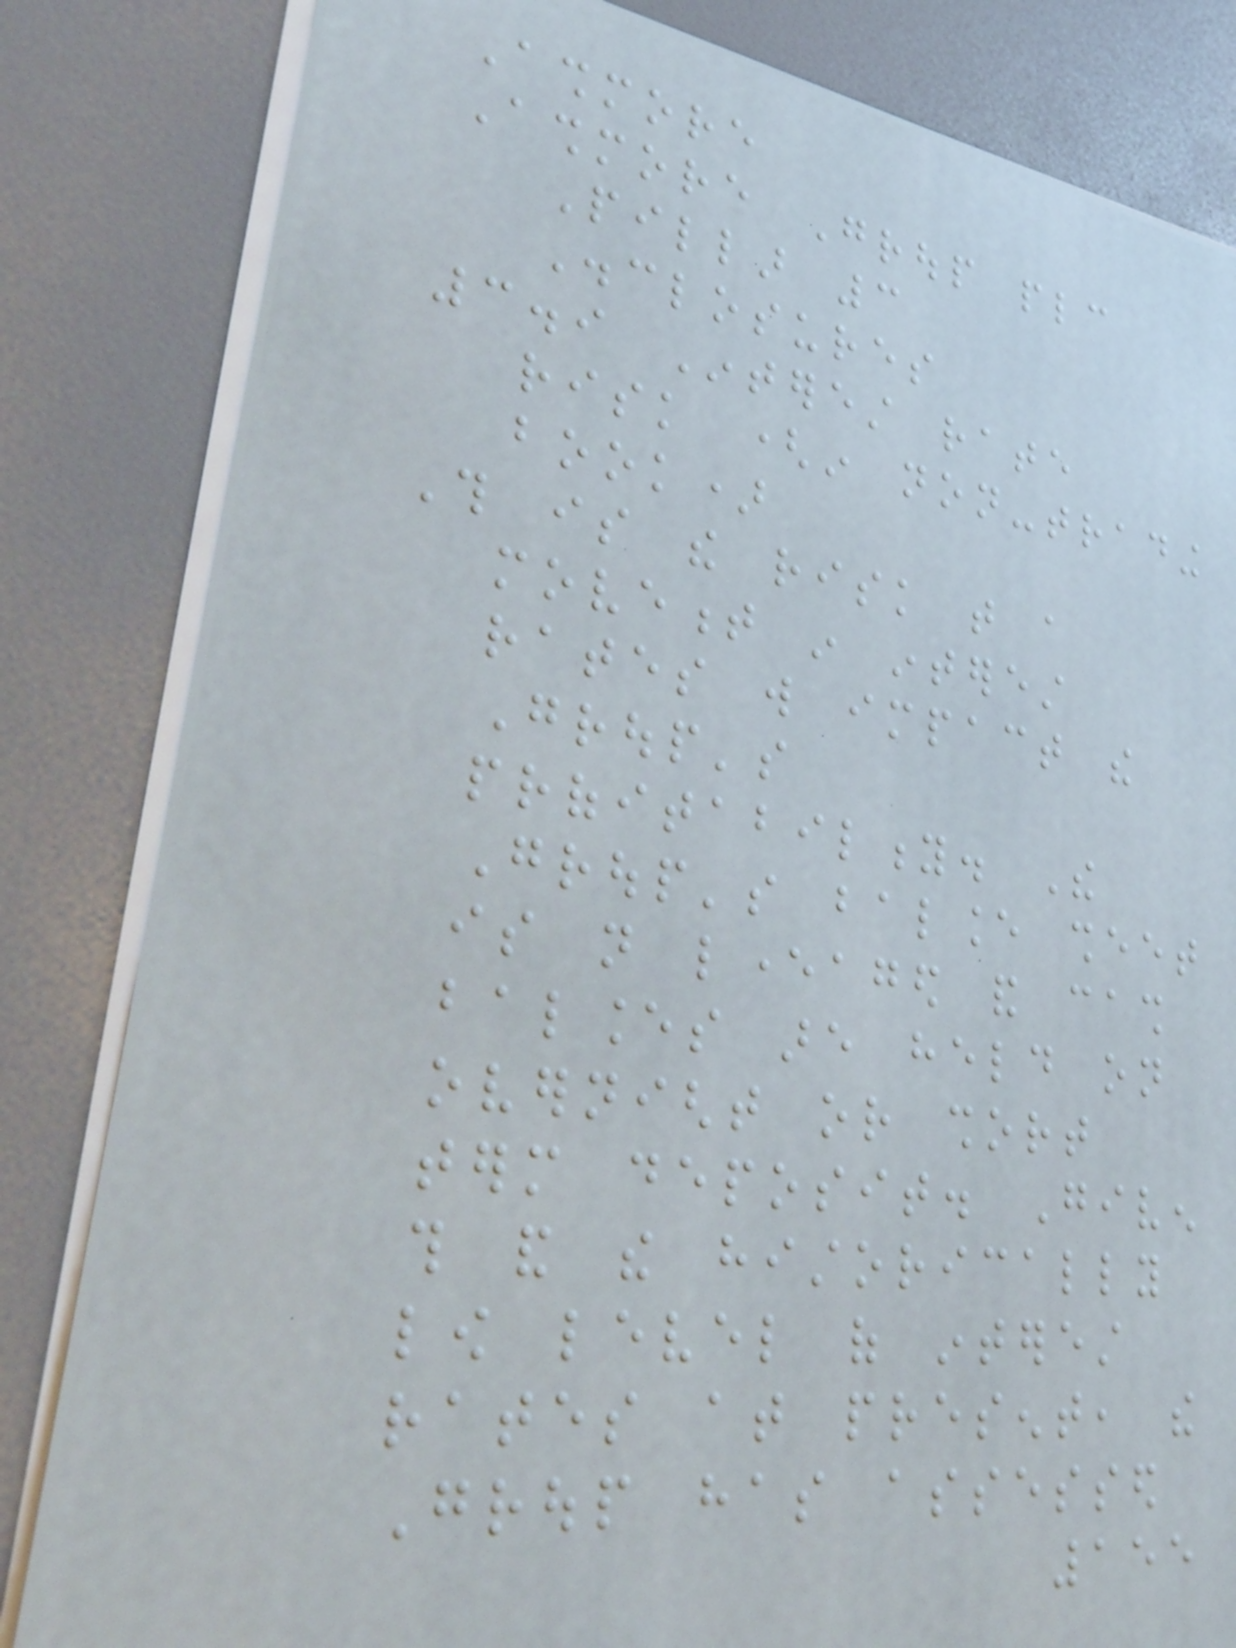Ashmore
Ashmore Group plc
Pillar 3
Disclosures
3.9 Interest rate
risk (in non-trading
book)
This is the risk that a
movement in interest
rates will impact the
Group's
profitability. The
Group's balance sheet
is not leveraged and cash
balances are held on
overnight or short
term deposit. Given
this and the historically
low level of interest
rates at present, the
Group has assessed
155
